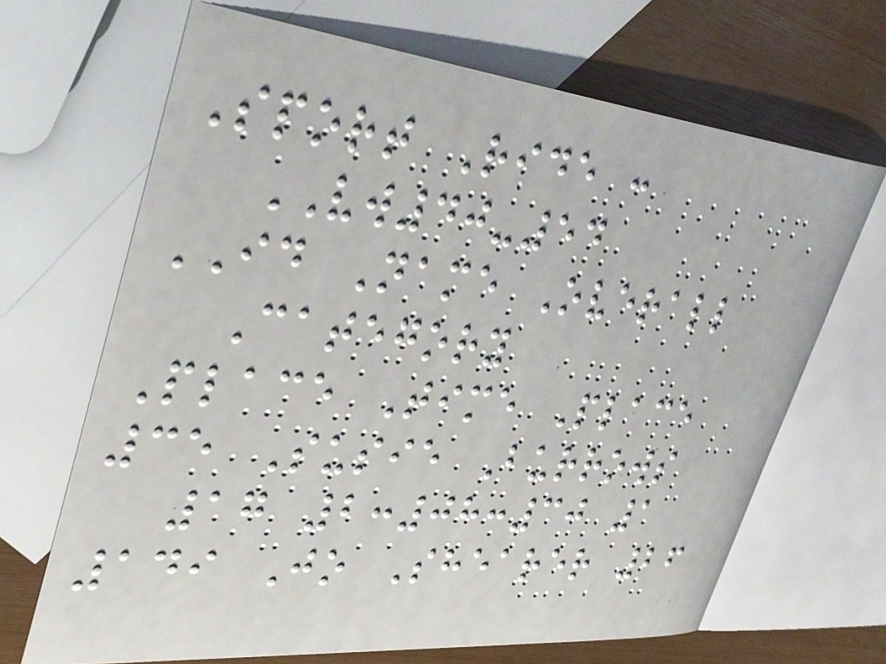Sport Ride :
VW40-54
ID Name Overall
Category
Place Time Place
35 Susie Burrows
17 2:08:30 1
149 Jo Shearer 26
